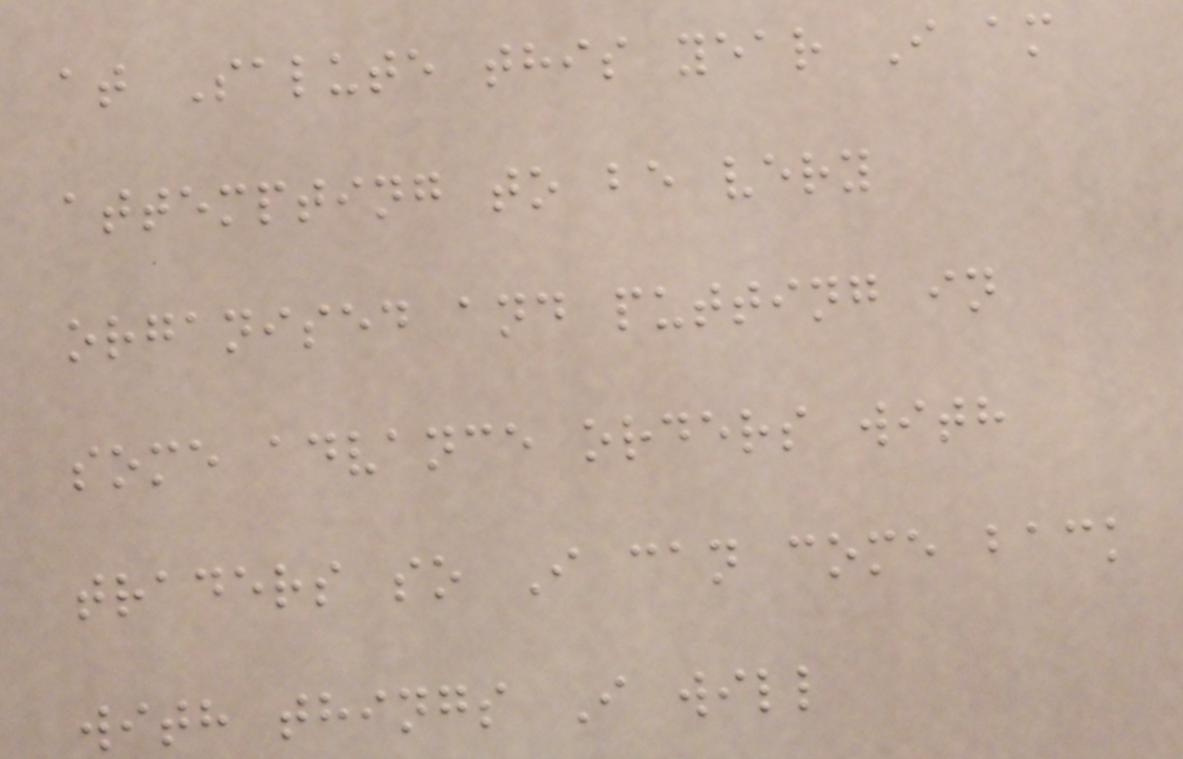at Salute this year I am
attempting to be very
organised and putting in
some advance orders with
traders so I can come back
with things I will
